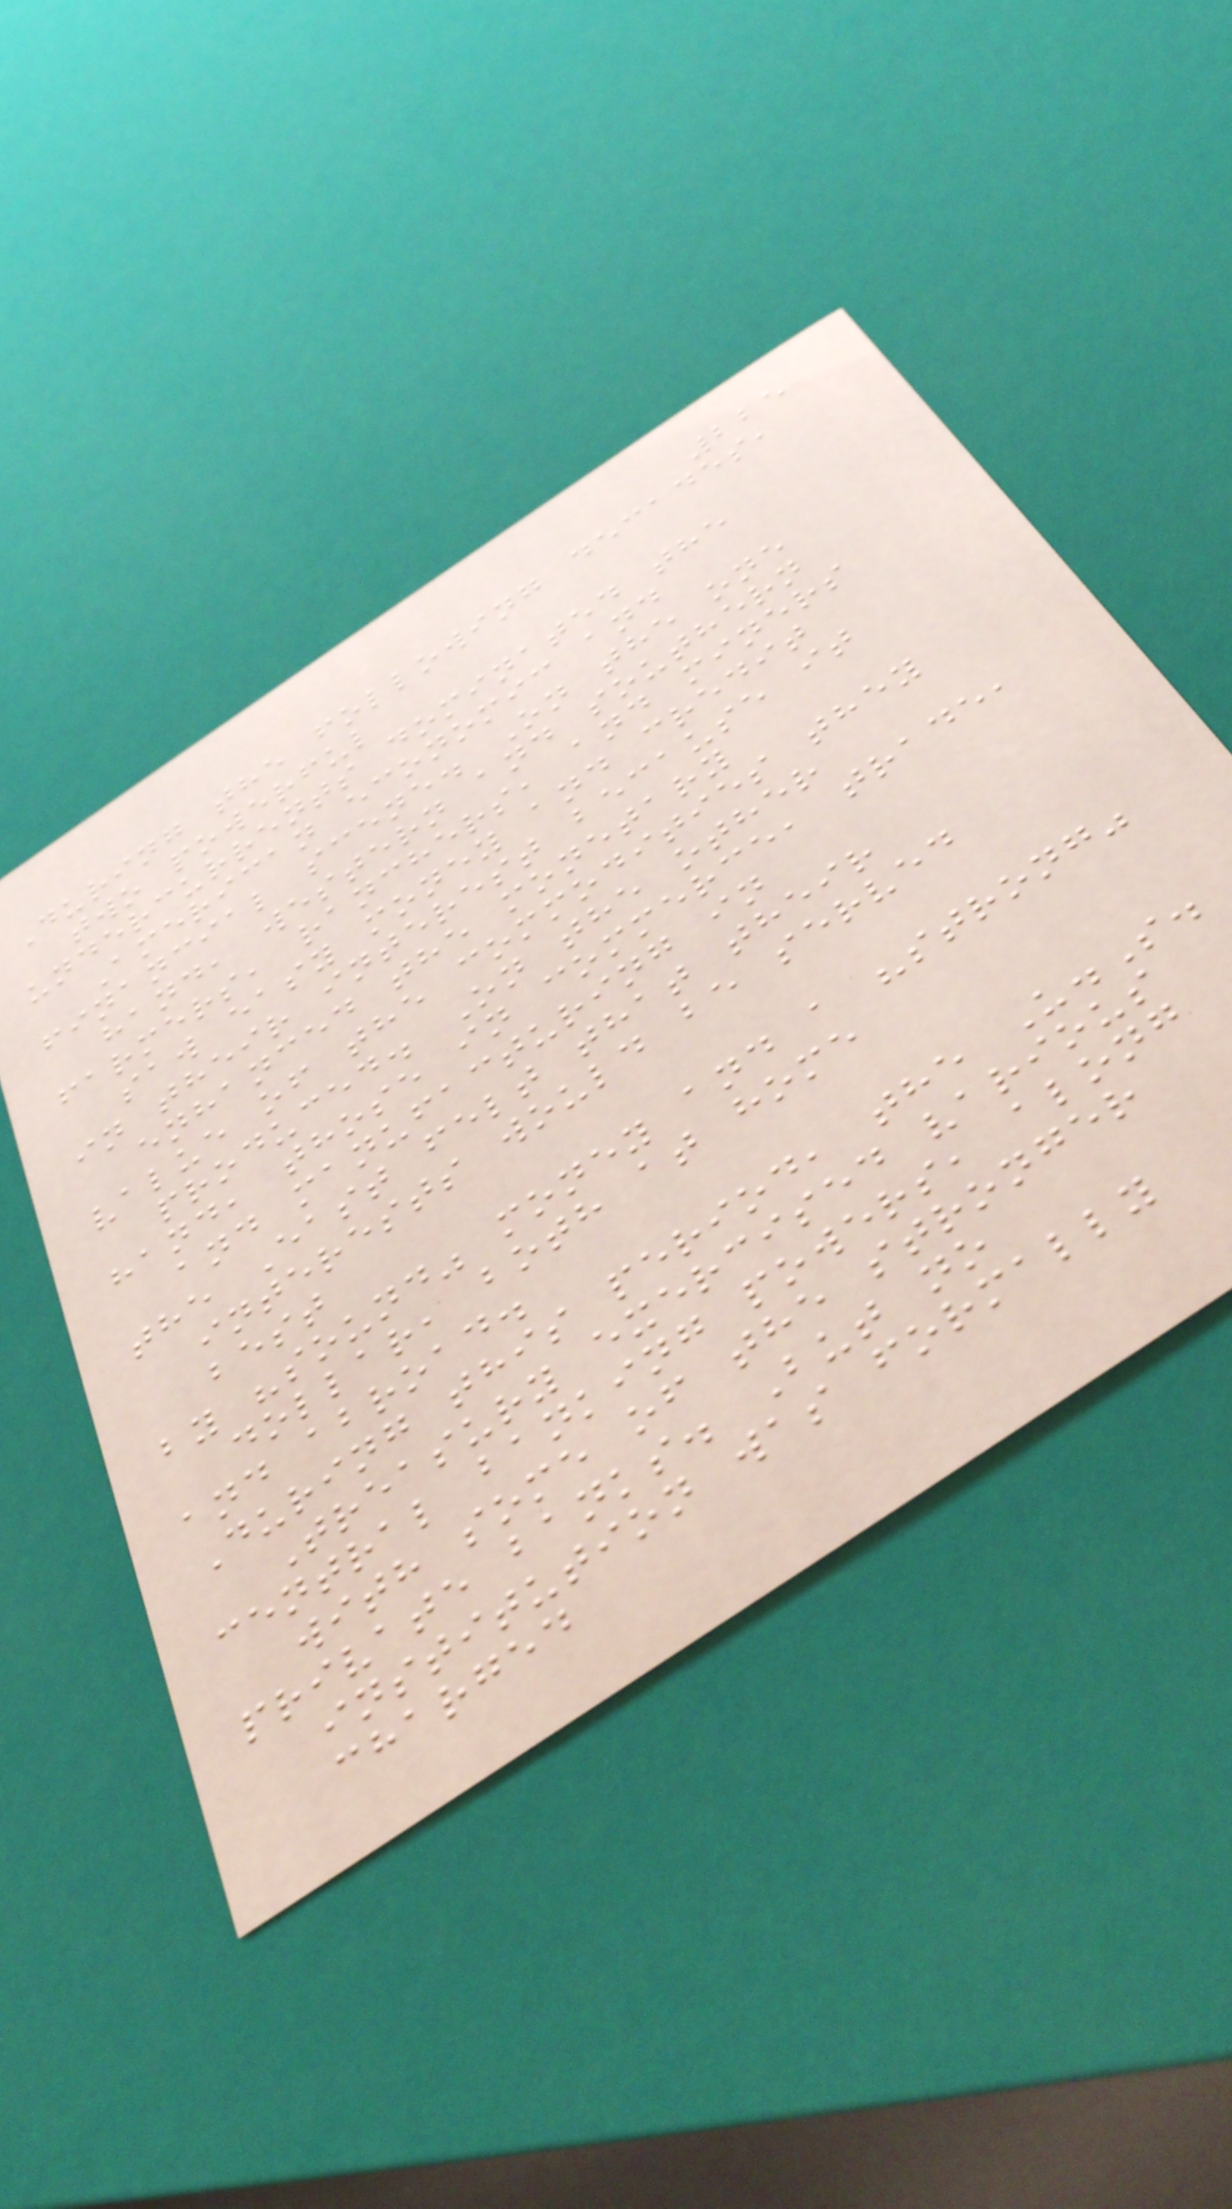225
During the following decades,
two powerful
undercurrents dominated the
American economic and
financial scene. On the one
hand, western and southern
farmers, ranchers, and miners
saw easy money and credit
in their interest because it
enhanced the monetary
value of the commodities they
produced. On the other
hand, those in commerce, trade,
and manufacturing in
the East felt that their
interests would be served
best
by "sound" money and a "strong"
dollar, both at home
and abroad.
During this period, the U.S.
Treasury exercised various
central banking powers, along
with some of the stronger
private banks. But no
institution was formally
charged
